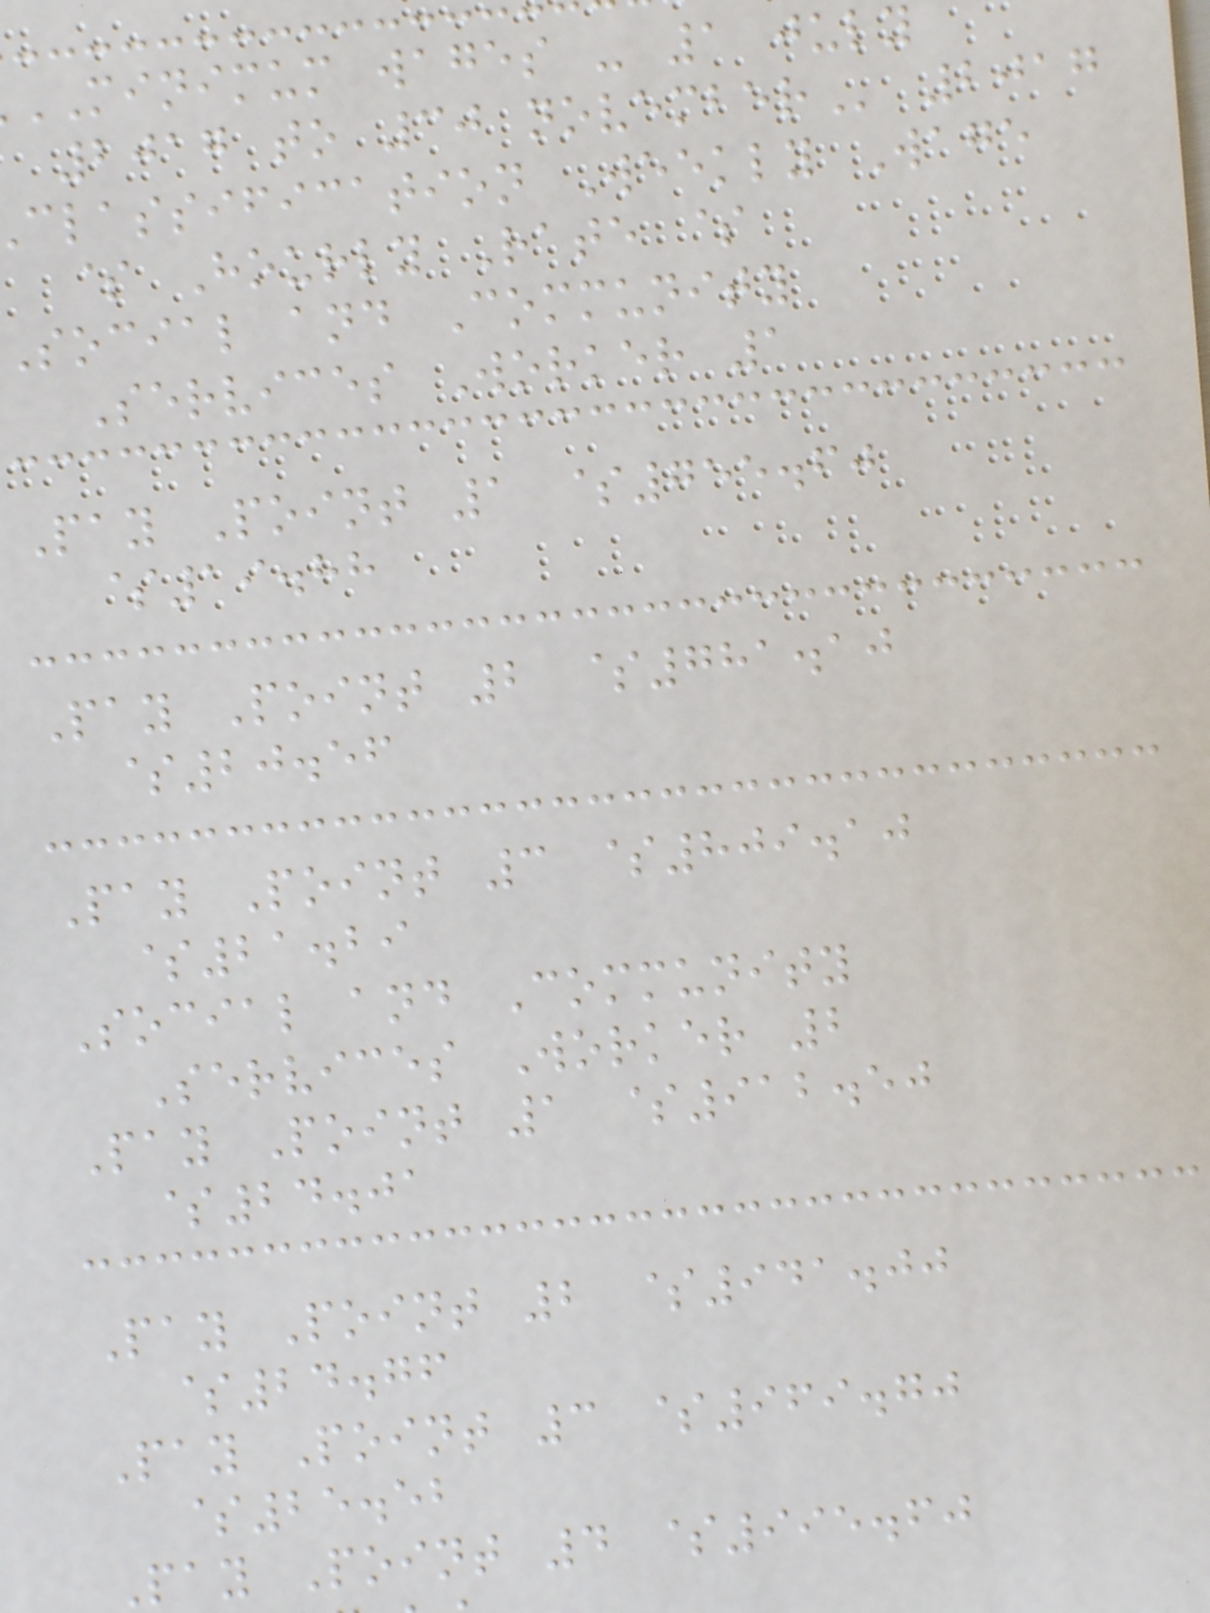MINIMUM wages - 1 july
2017 to 30
classification Weekly Wage
$ Hourly Rate $
social and Community
Services Worker 1
Pay Point 1 $755.60
$19.88
Pay Point 2 $781.10
$20.56
Pay Point 3 $809.10
$21.29
Social and Community
Services Worker 2
Pay Point 1 $912.50
$24.01
Pay Point 2 $941.00
$24.76
Pay Point 3 $969.70
$25.52
Pay Point 4 $995.60
